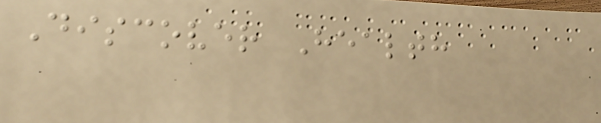Discover Health
